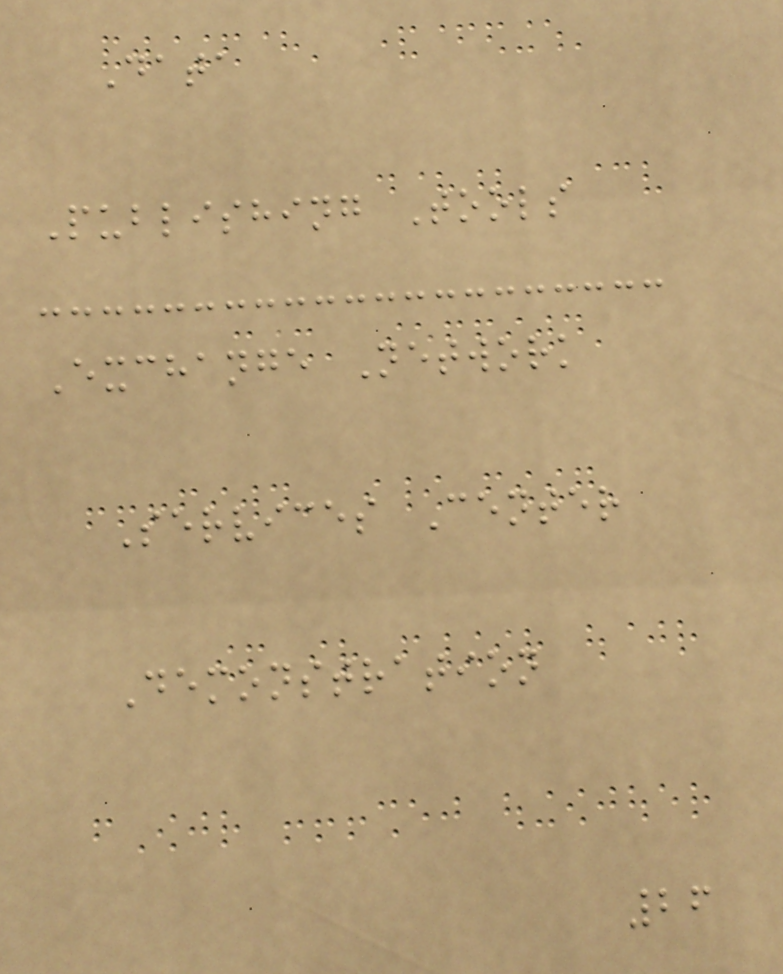Data
Publishing Tools
Exchange Network
Services Center
Demonstration
26
